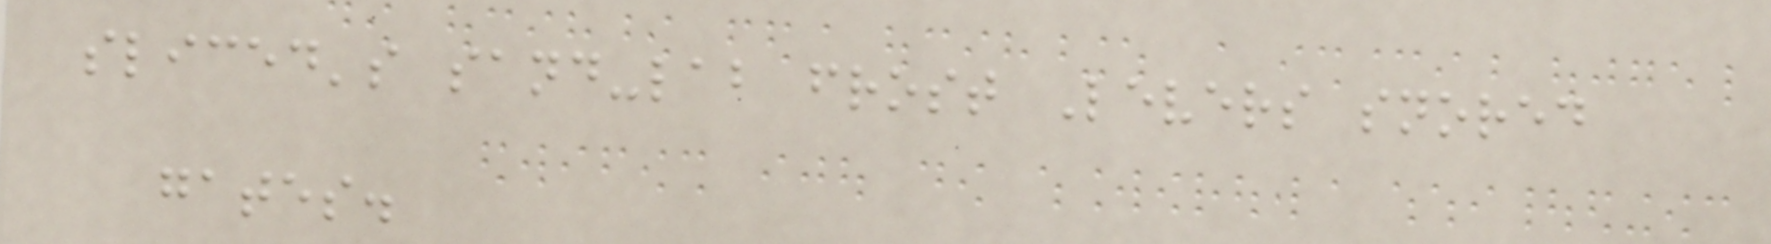sliced's sand-lab frost Levers snored
gates.
